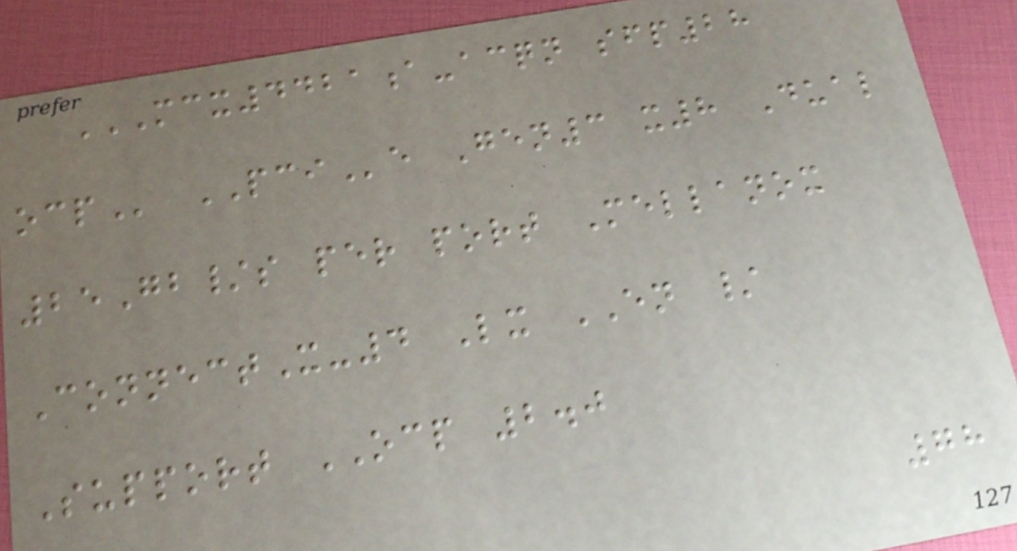MCX4421A-ACQN SFP28
OCP PCIe Gen3 x8 Dual
25Gb/s per port Mellanox
ConnectX-4 Lx EN /
Support OCP 2.0
78
